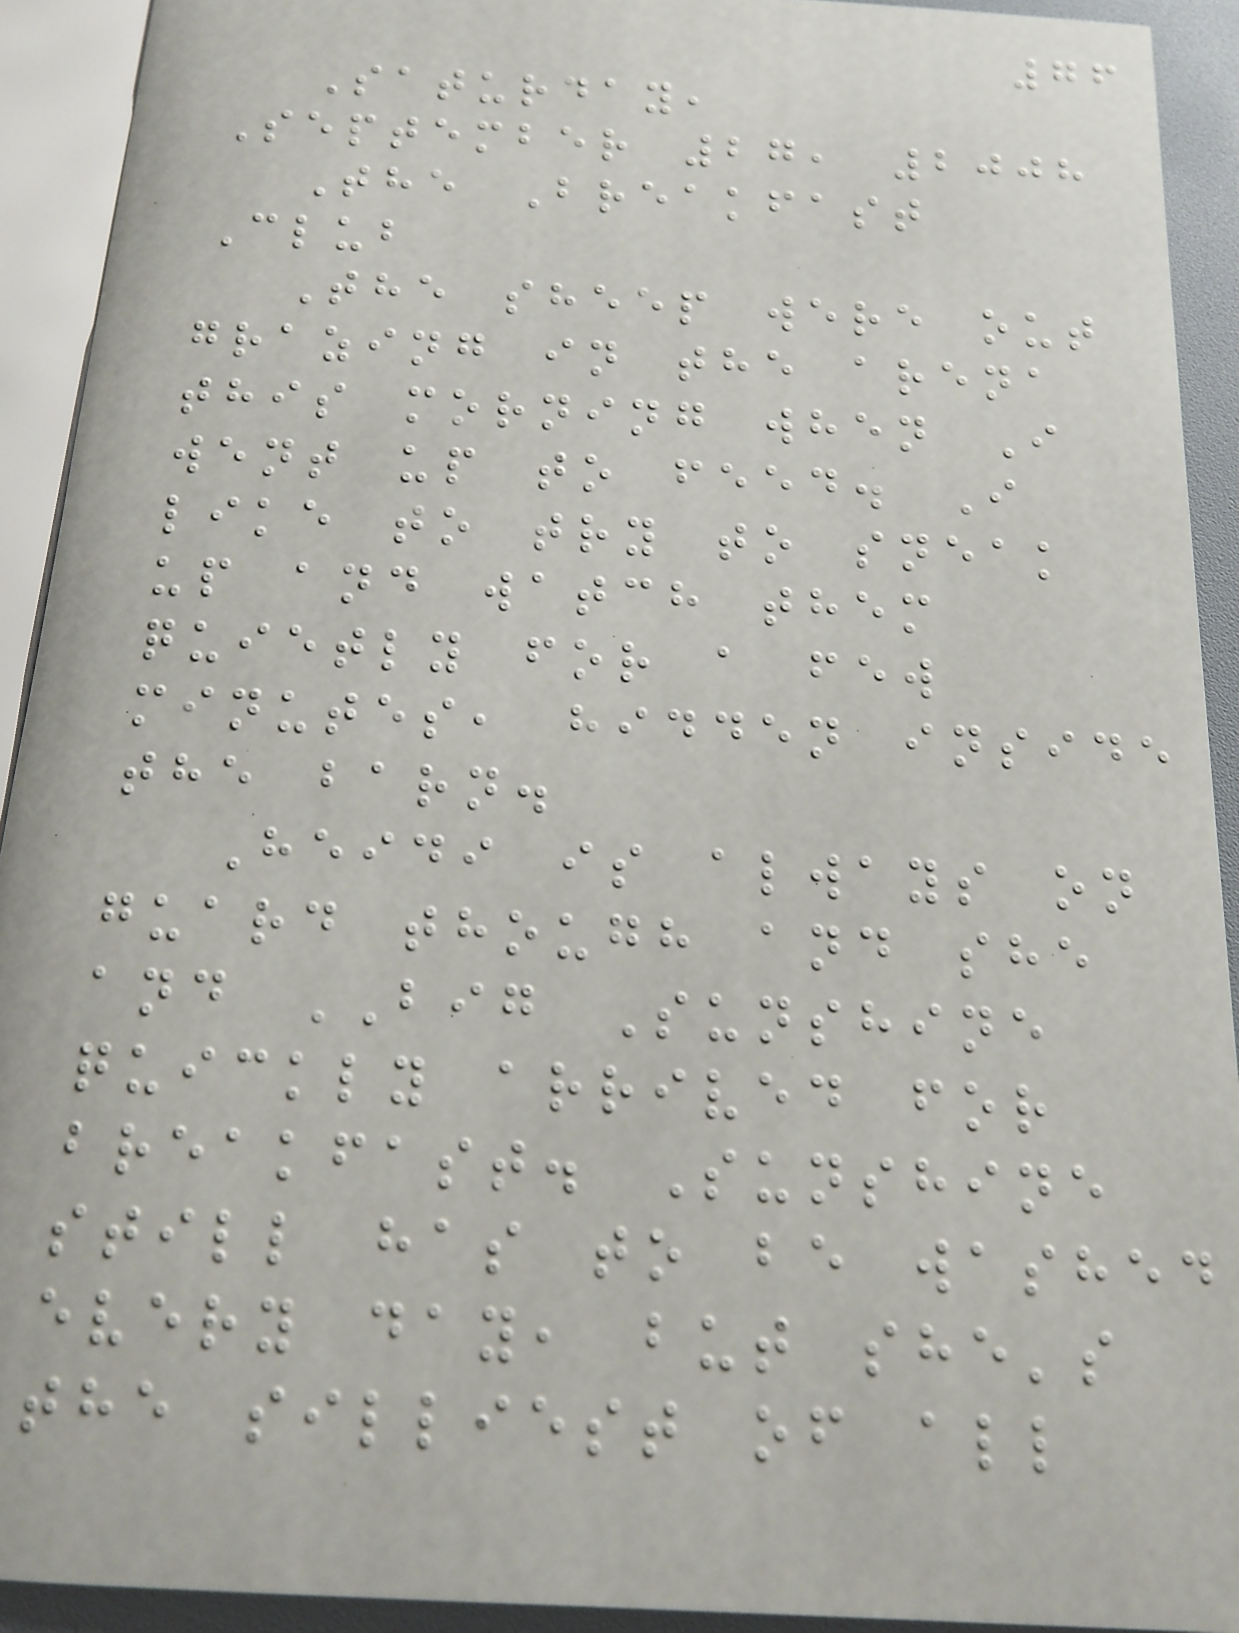76
Saturday,
September 27, 2008
The Breakfast
Club
The sheep were out
grazing in the arena
this morning when I
went up to feed. I
like to try to sneak
up and watch them
quietly for a few
minutes, hidden inside
the barn.
Heidi is always on
guard though and she
and BIG Sunshine
quickly arrived for
breakfast. Sunshine
still has to be washed
every day, but she's
the silliest of all
